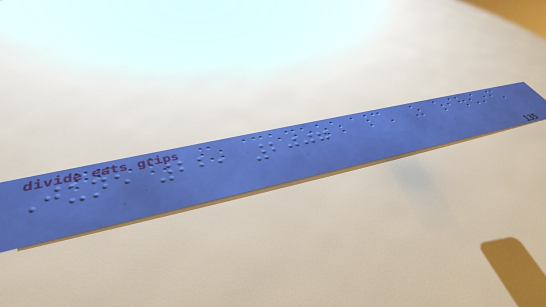June 22, 2007
